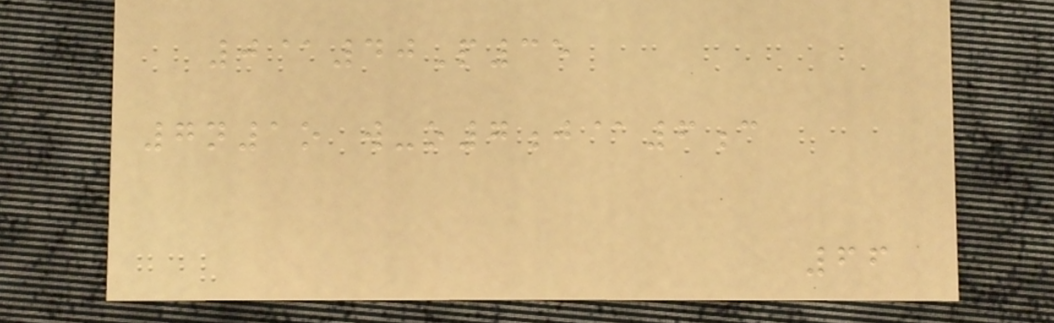0@40P35
7n1o w-o7j@6c
66
